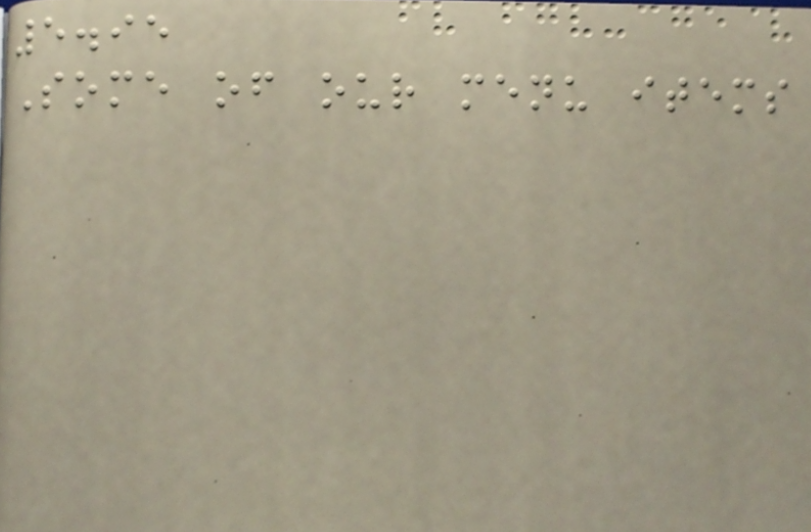5.95
Some of our menu items
